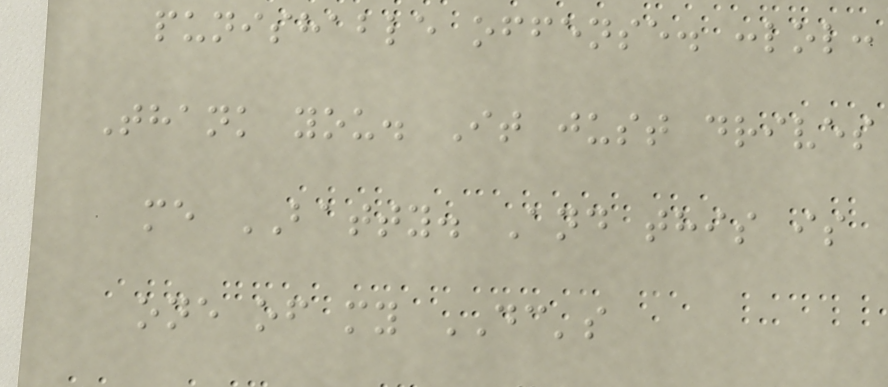punishable offense. :lol:
Thank you. It just drives
me BATTY. And this is
one of my DC's
